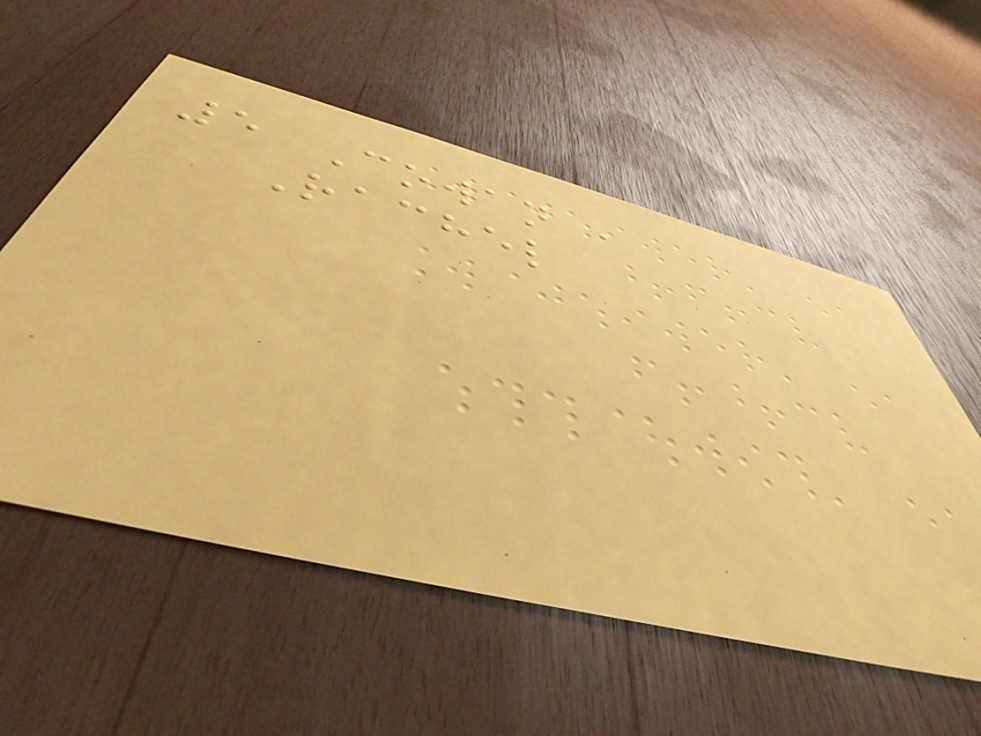5 Cowan ,
Rachel
